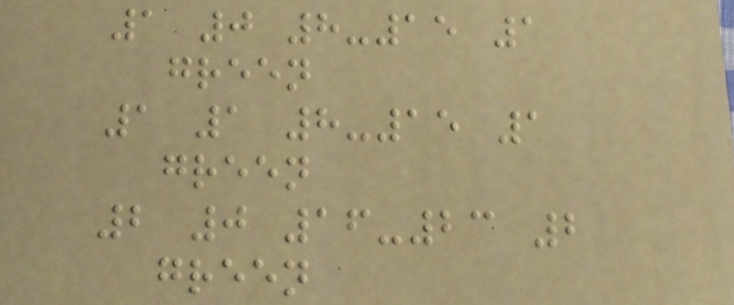1 0 8-15 1
green
1 1 8-15 1
green
2 0 16-23 2
green
